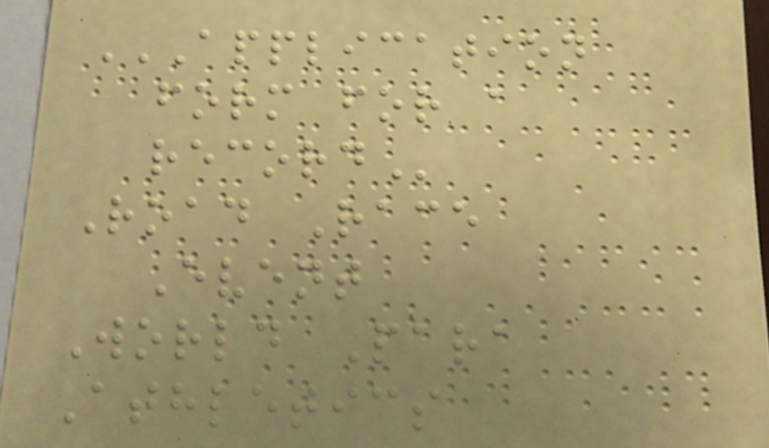APPLICATION
FORM FOR A
RECORD
Road Race
Event
World Para
Athletics
